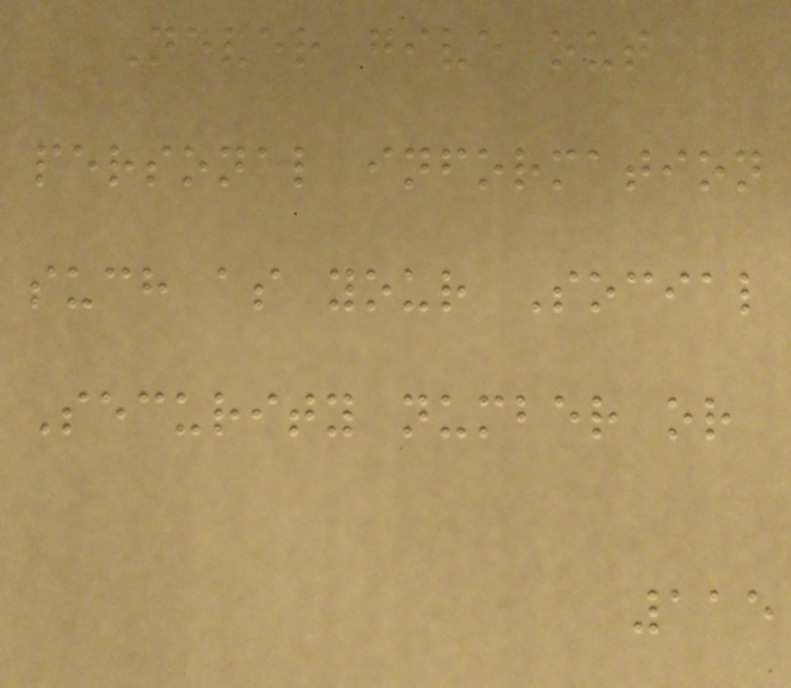Never give out
personal information
such as your Social
Security number or
115
